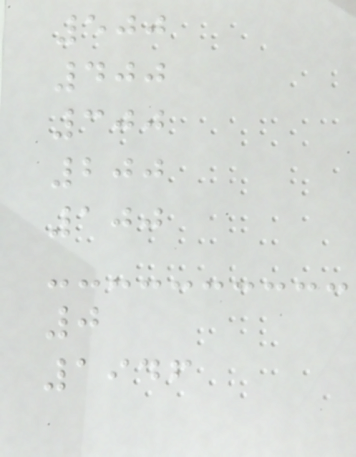500
400
300
200
100
0
1946
